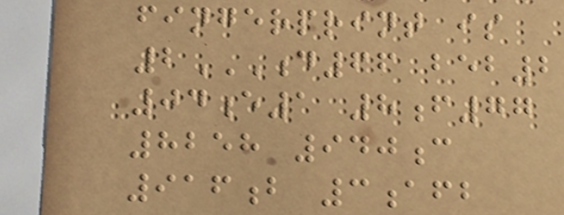fingerprint is
2D66 BEB2
04E1 8F77
8258 940C
916B 3AFB
